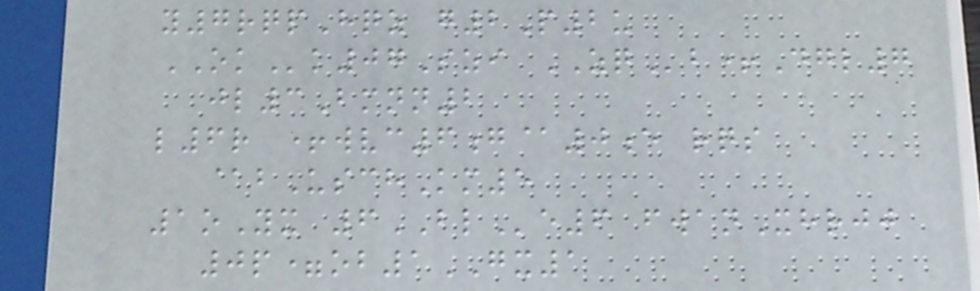y7rqpHqz g2P2u
OKk07Szi ZQb+Dgl7
jl3Bmnn2
l6r +wvc6g@0e rqs
@bUschKm5
1oYx 6BLe6 fwanXhrjj
0p=ob1GX1
